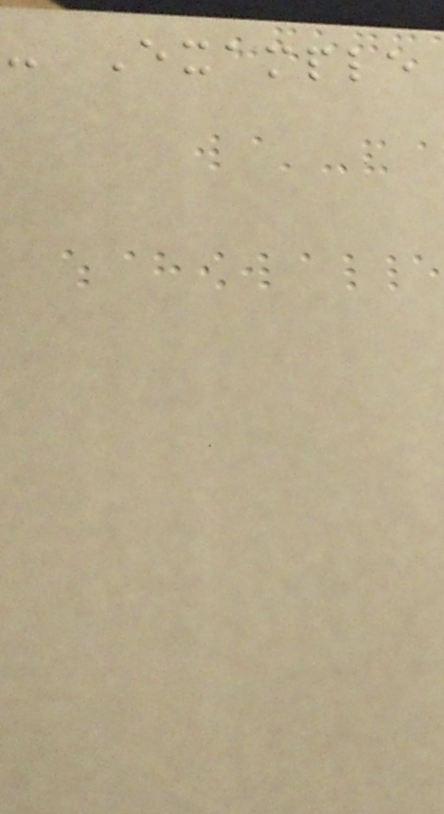- Example
